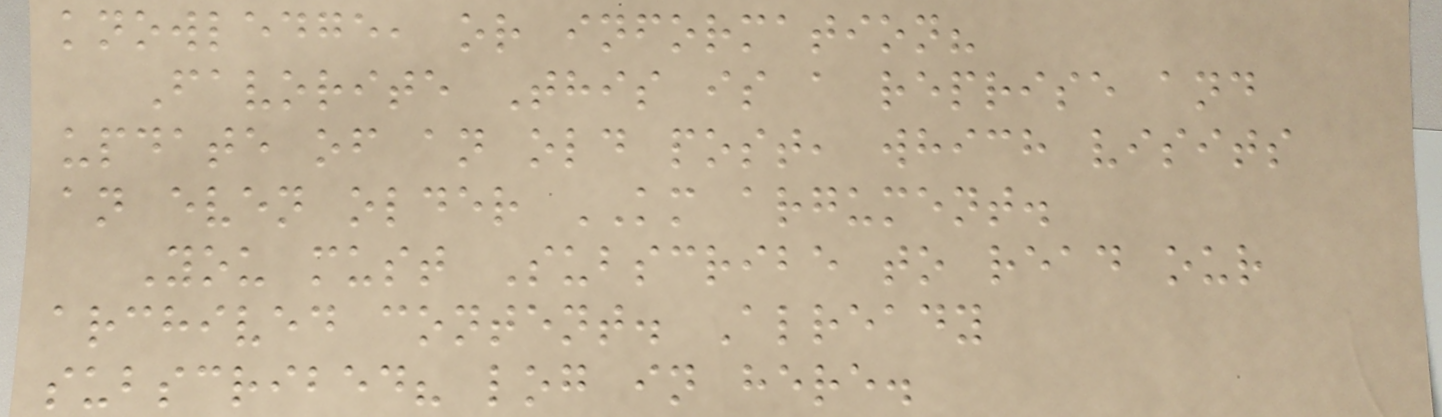knowledge, or information?
Favorite This is a reprise and
update of an old post, which visits
an even older KM argument.
You must Subscribe to read our
archived content. Already
subscribed? log in here.
